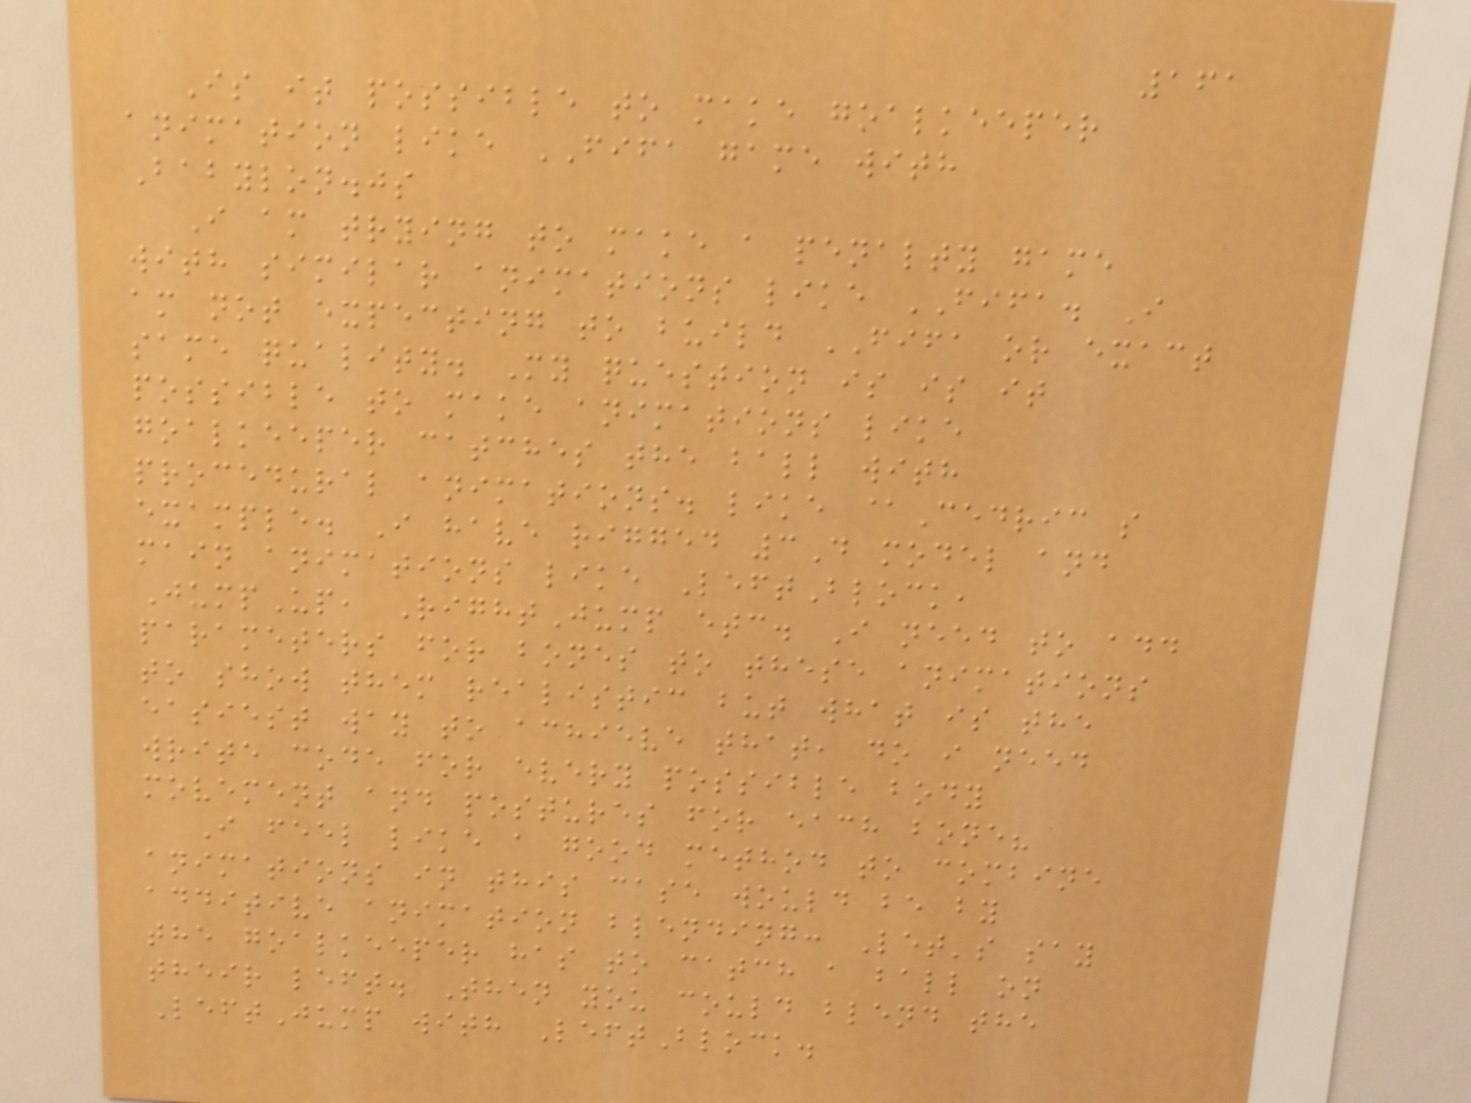161
Is it possible to make goalkeeper
animation like FIFA game with
Babylon.js
I am trying to make a penalty game
with similar animations like FIFA. I
am not expecting to build FIFA or exact
same quality. My question is is it
possible to make animations like
goalkeeper catches the ball with
procedural animations. like @Cedric s
example. I have rigged 3D model and
main animations like LeftBlock,
JumpUp, RightJump etc. I need to add
parameters for bones to these animations
to show them realistic but what is the
easiest way to achieve that, do i need
write code for every possible body
movement and postures for each bone?
I feel like a good method to combine
animations in this case would be by
additive animation blending: Let's say
the goalkeeper has to catch a ball on
their left. Then you could blend the
LeftJump with LeftBlock.
